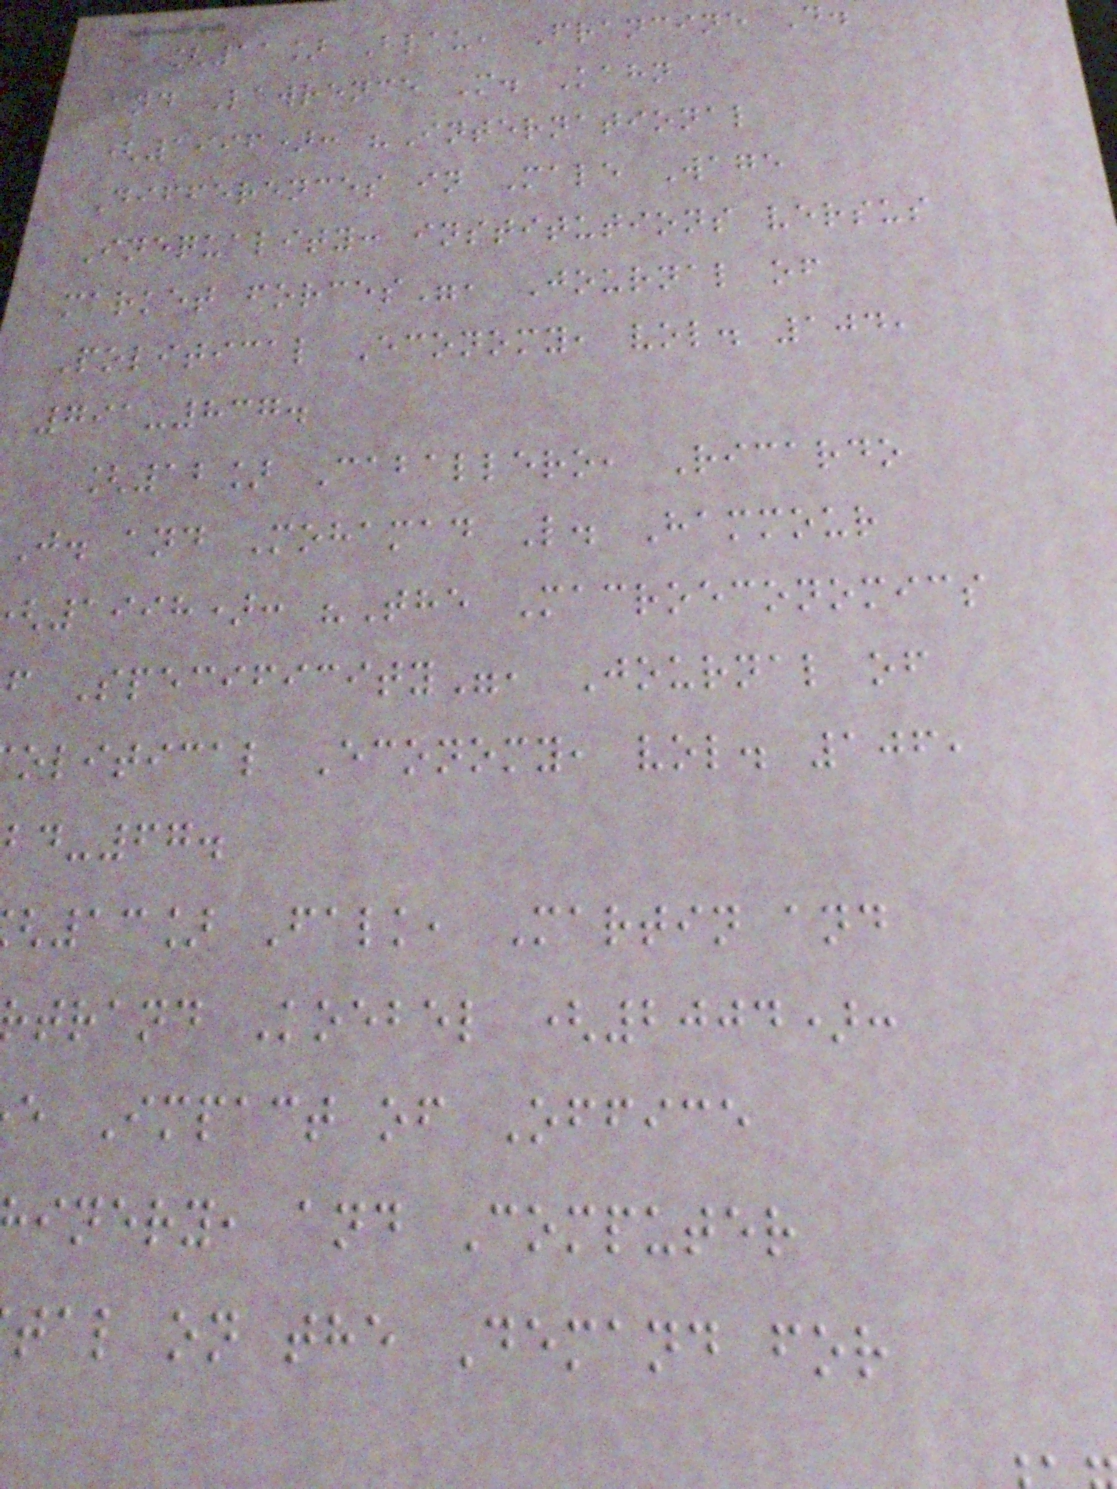[11] Blau, Francine D.
and Lawrence M. Kahn
(1996): "International
Differences in Male Wage
Inequality: institutions versus
market forces", Journal of
Political Economy, vol. 104,
791-837.
[12] Caballero, Ricardo
J. and Mohamad L. Hammour
1998): "The Macroeconomics
f Specificity", Journal of
olitical Economy, vol. 106,
-67.
13] Falk, Martin and
trand Koebel (2004):
e Impact of Office
inery, and Computer
tal on the Demand for
